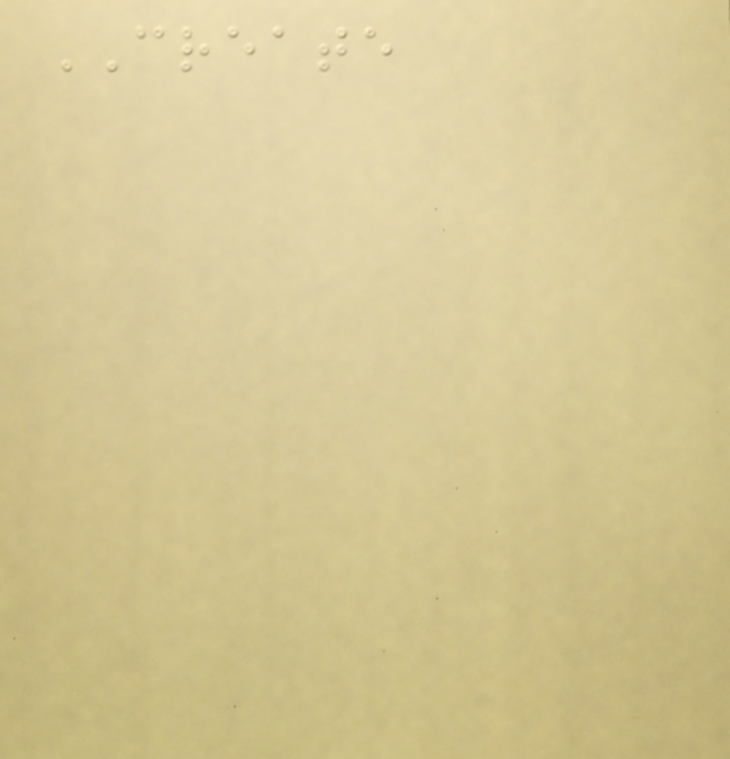CREATE
